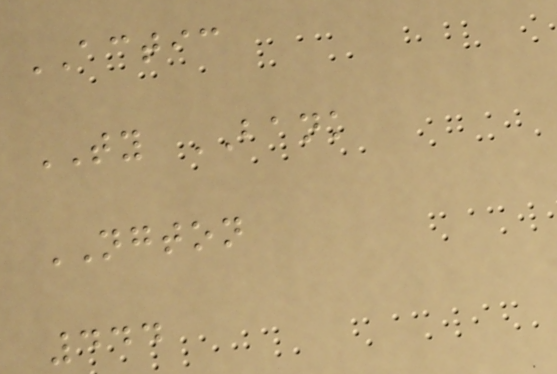ACTIC
TY BANK
NGTON
444
